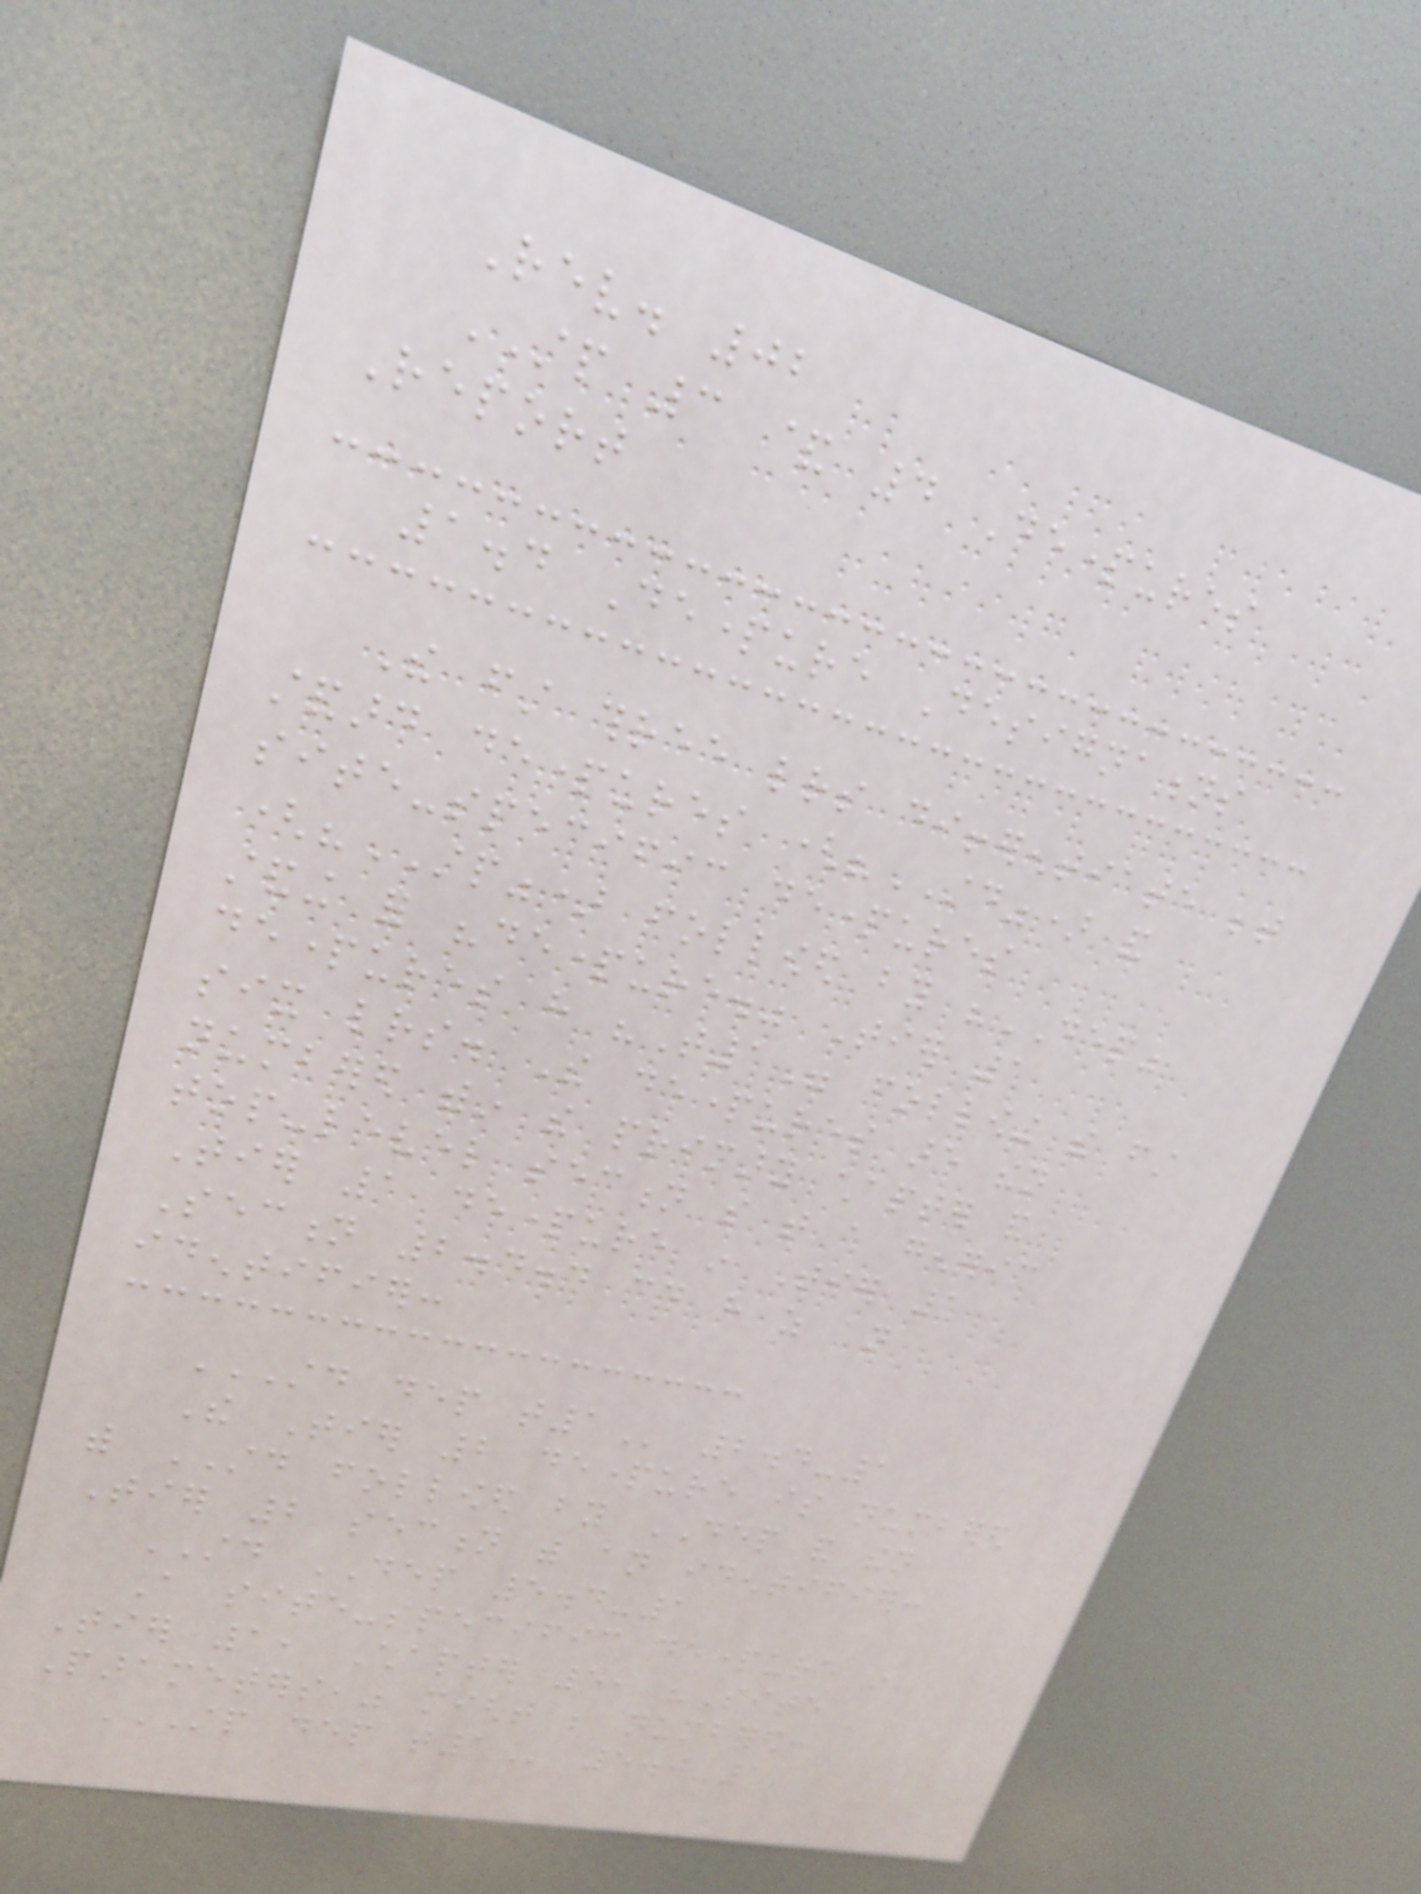Rev. 02
STP 3 & 4 Departures
Report
1.4 Departure Designations
The first three letters differentiate between
standard departures ("STD") and
site-specific departures
("STP") followed by "DEP"
standing for "departure." Tier 1
departures have "T1" following the first
six letters. The departures are then
numbered within the primary chapter and
top-level section so that a generic
Tier 1 departure in Tier 1
Section 2.4.4 could have as an
identifier:
STD DEP T1 2.4-1
The Tier 2 departure is numbered
with STD followed by DEP and then
Tier 2 section with an identifier:
STD DEP 5.4-1
A site-specific departure in
Tier 1, Chapter 5, "Site
Parameters," might be numbered:
STP DEP T1 5.0-1
